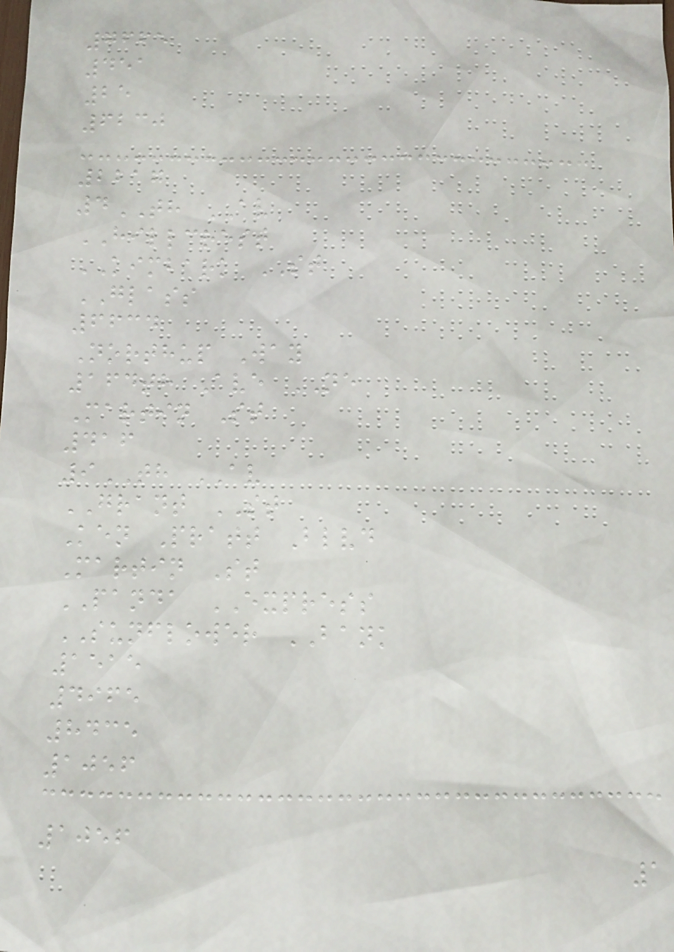7665
451
25
6230
2217
4TH AV
HILLCREST
KIMBARK ST
GLASS
6634
Northup Way
164th Ave NE
Martin St
416
9TH AV
GRANT ST
Ken Pratt Blvd
Martin St
PANDA EXPRESS
SUNFLOWER BANK
1515
4965
8435
1056
1056
1
